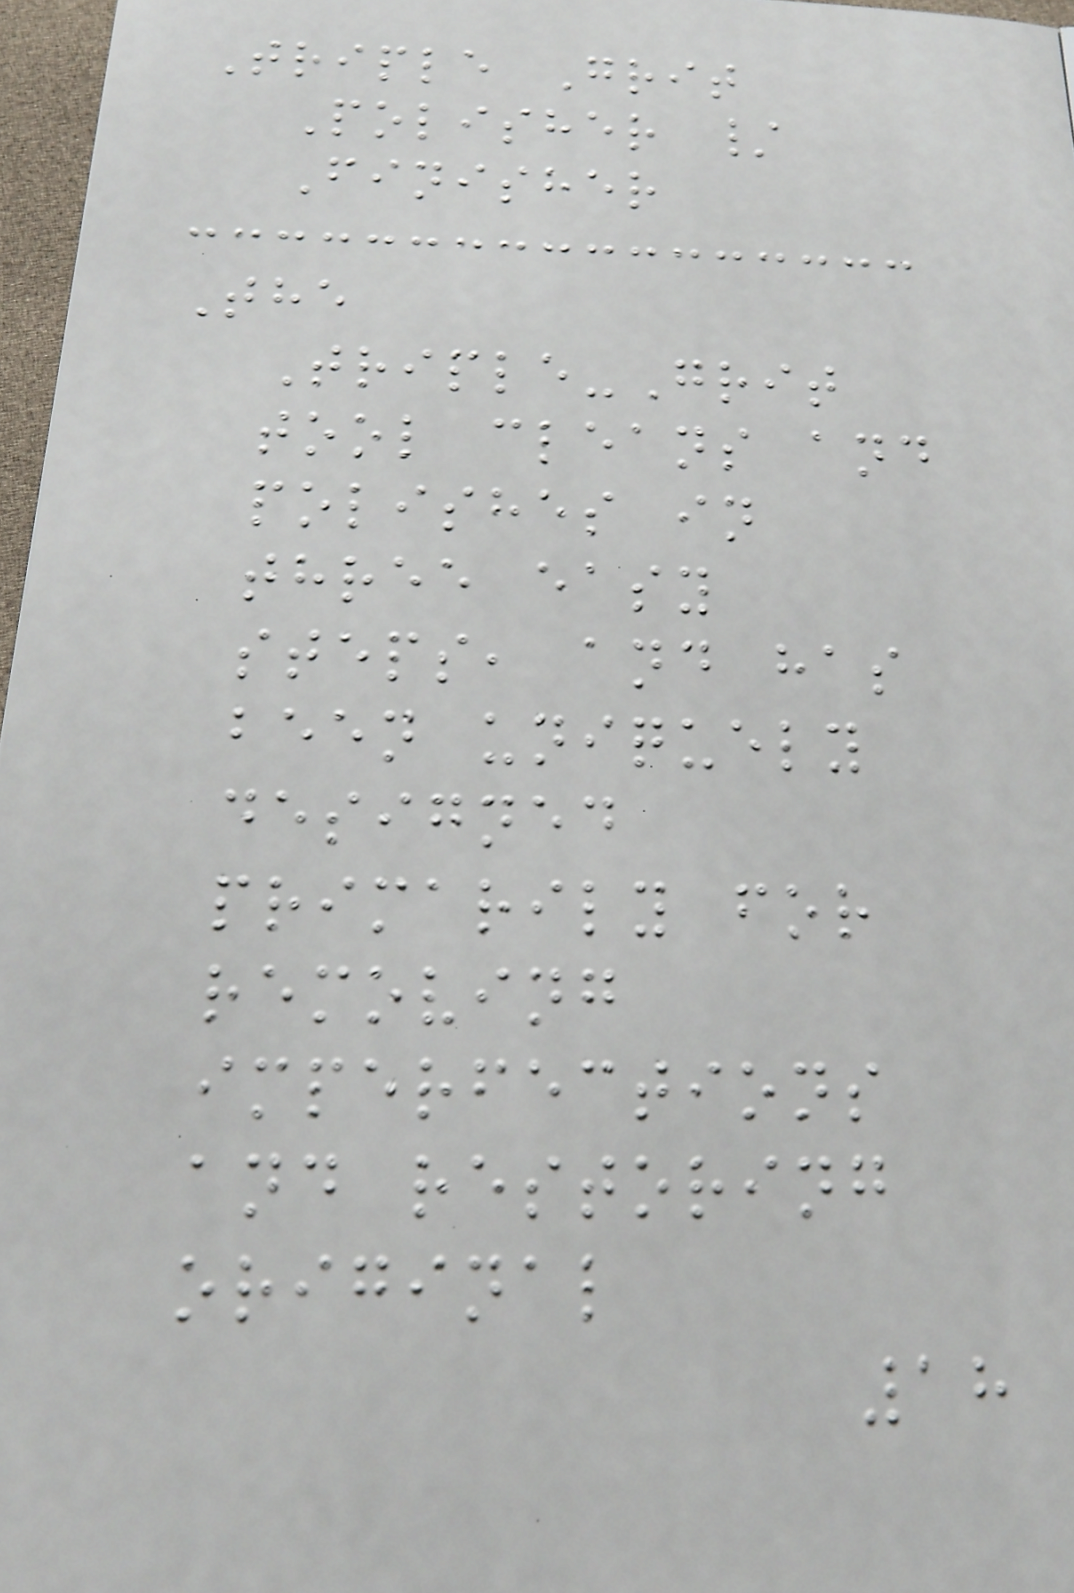Triple Grit
Polisher /
Finisher
The
Triple-Grit
tool cleans and
polishes in
three easy
steps, and has
been uniquely
designed
primarily for
removing
imperfections
and restoring
original
18
